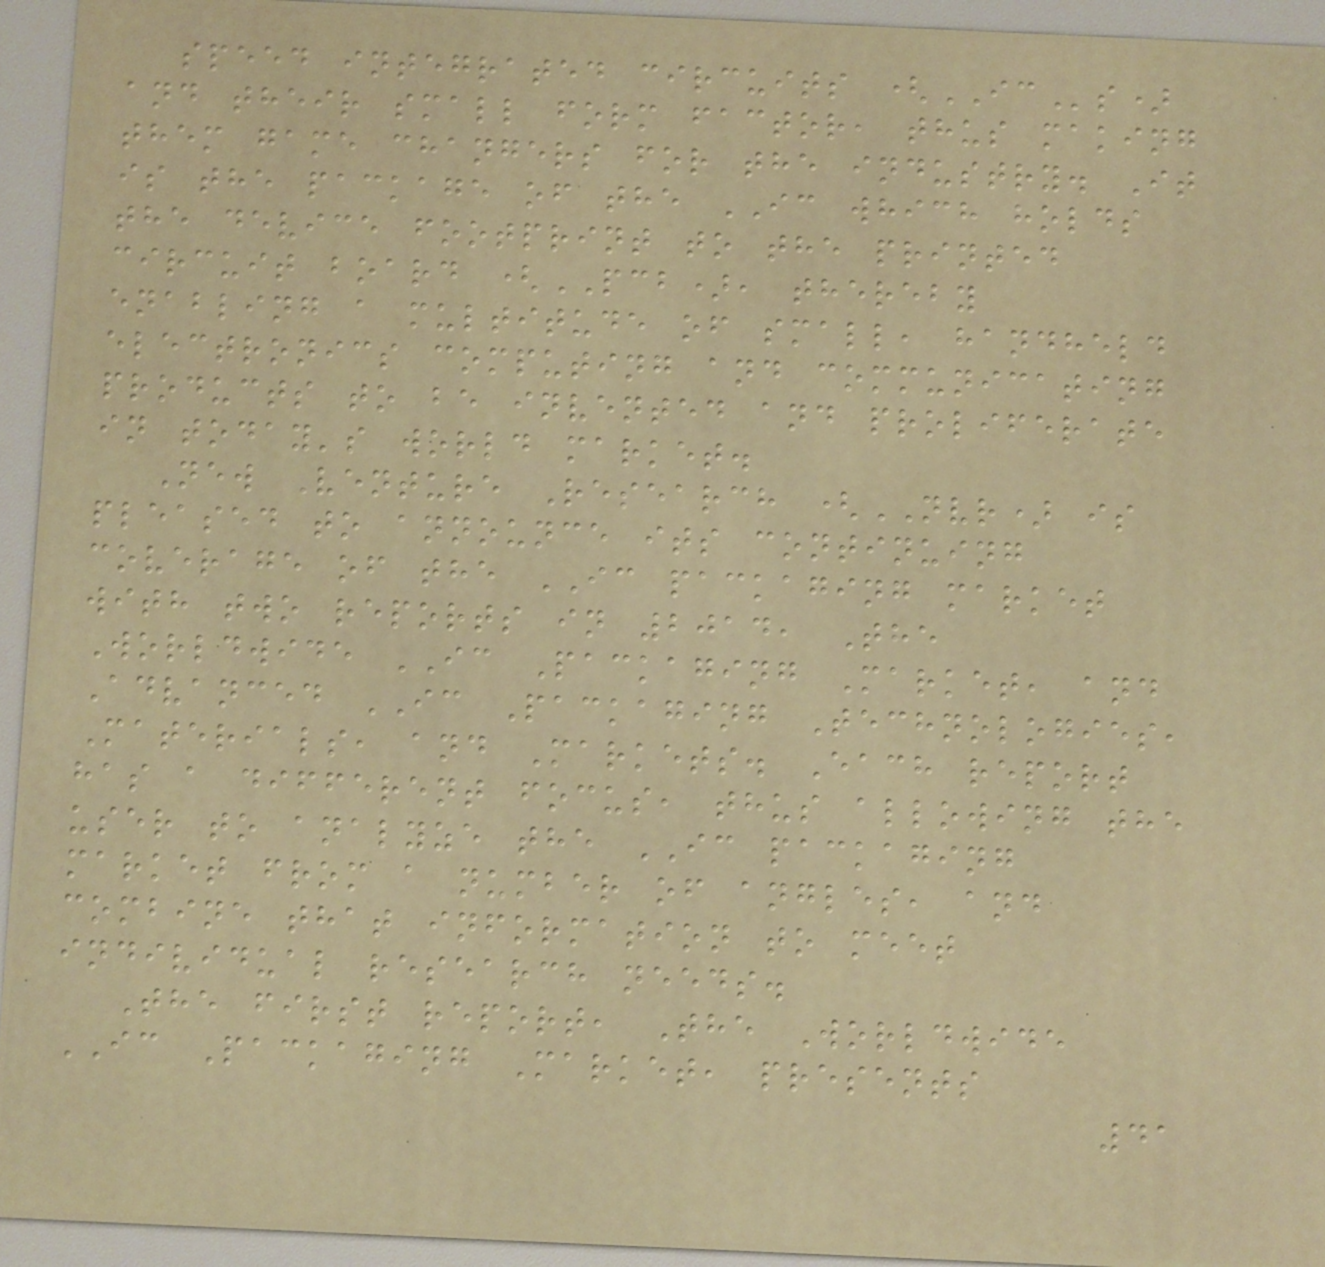speed integrated circuits (ICs)
and their small form factor, thus making
them game changers for the industry. It
is the package of the IC which holds
the device footprint to the printed
circuit board (PCB), thereby
enabling a multitude of small, handheld
electronics computing and communicating
products to be invented and proliferate
in today's world market.
New Venture Research (NVR) is
pleased to announce its continuing
coverage of the IC packaging market
with two reports in 2014, The
Worldwide IC Packaging Market, and
Advanced IC Packaging Technologies,
Materials, and Markets. Each report
has a different focus, thus allowing the
user to analyze the IC packaging
market from a number of angles, and
combine that information to meet
individual research needs.
The first report, The Worldwide
IC Packaging Market, presents
41
